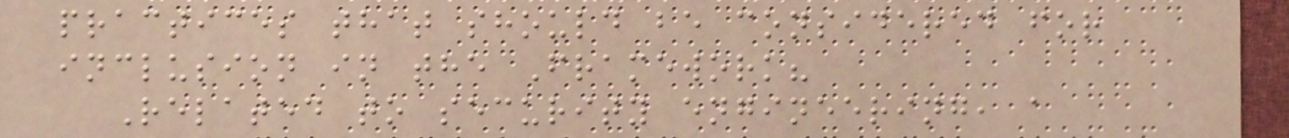practices that should be considered for
inclusion in the Framework?
Related to security engineering, a
